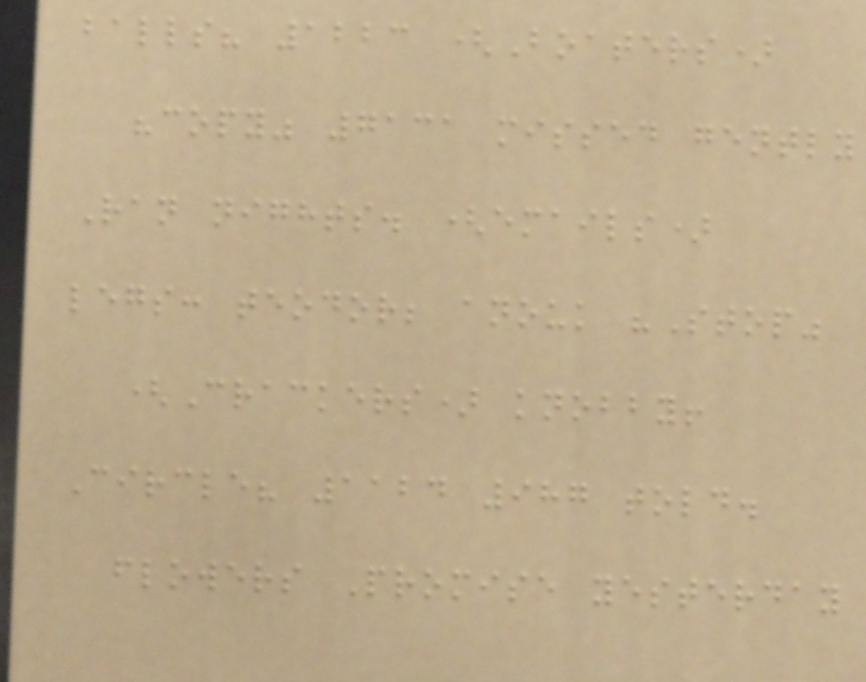balls? 1223 (Boaters)
"copy" 7131 missed gently
Ran nights. (emails)
legs: teodor; anouk "Stop"
(Crackers) knobby!
Circle? 1124 987 told.
flowers Promise yesterday
